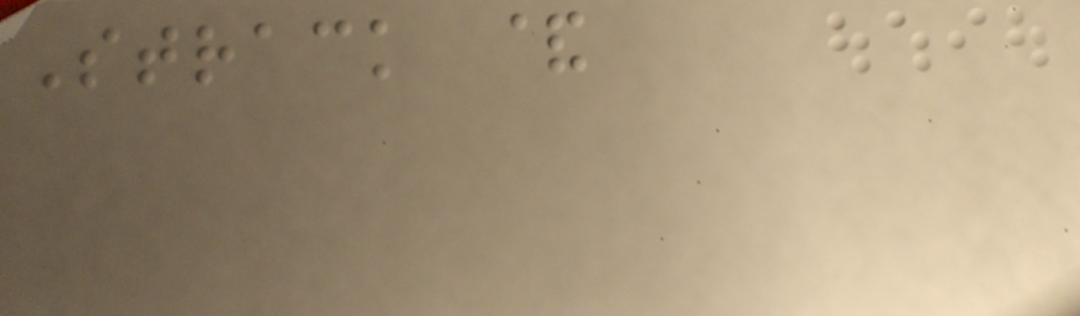Strack &
